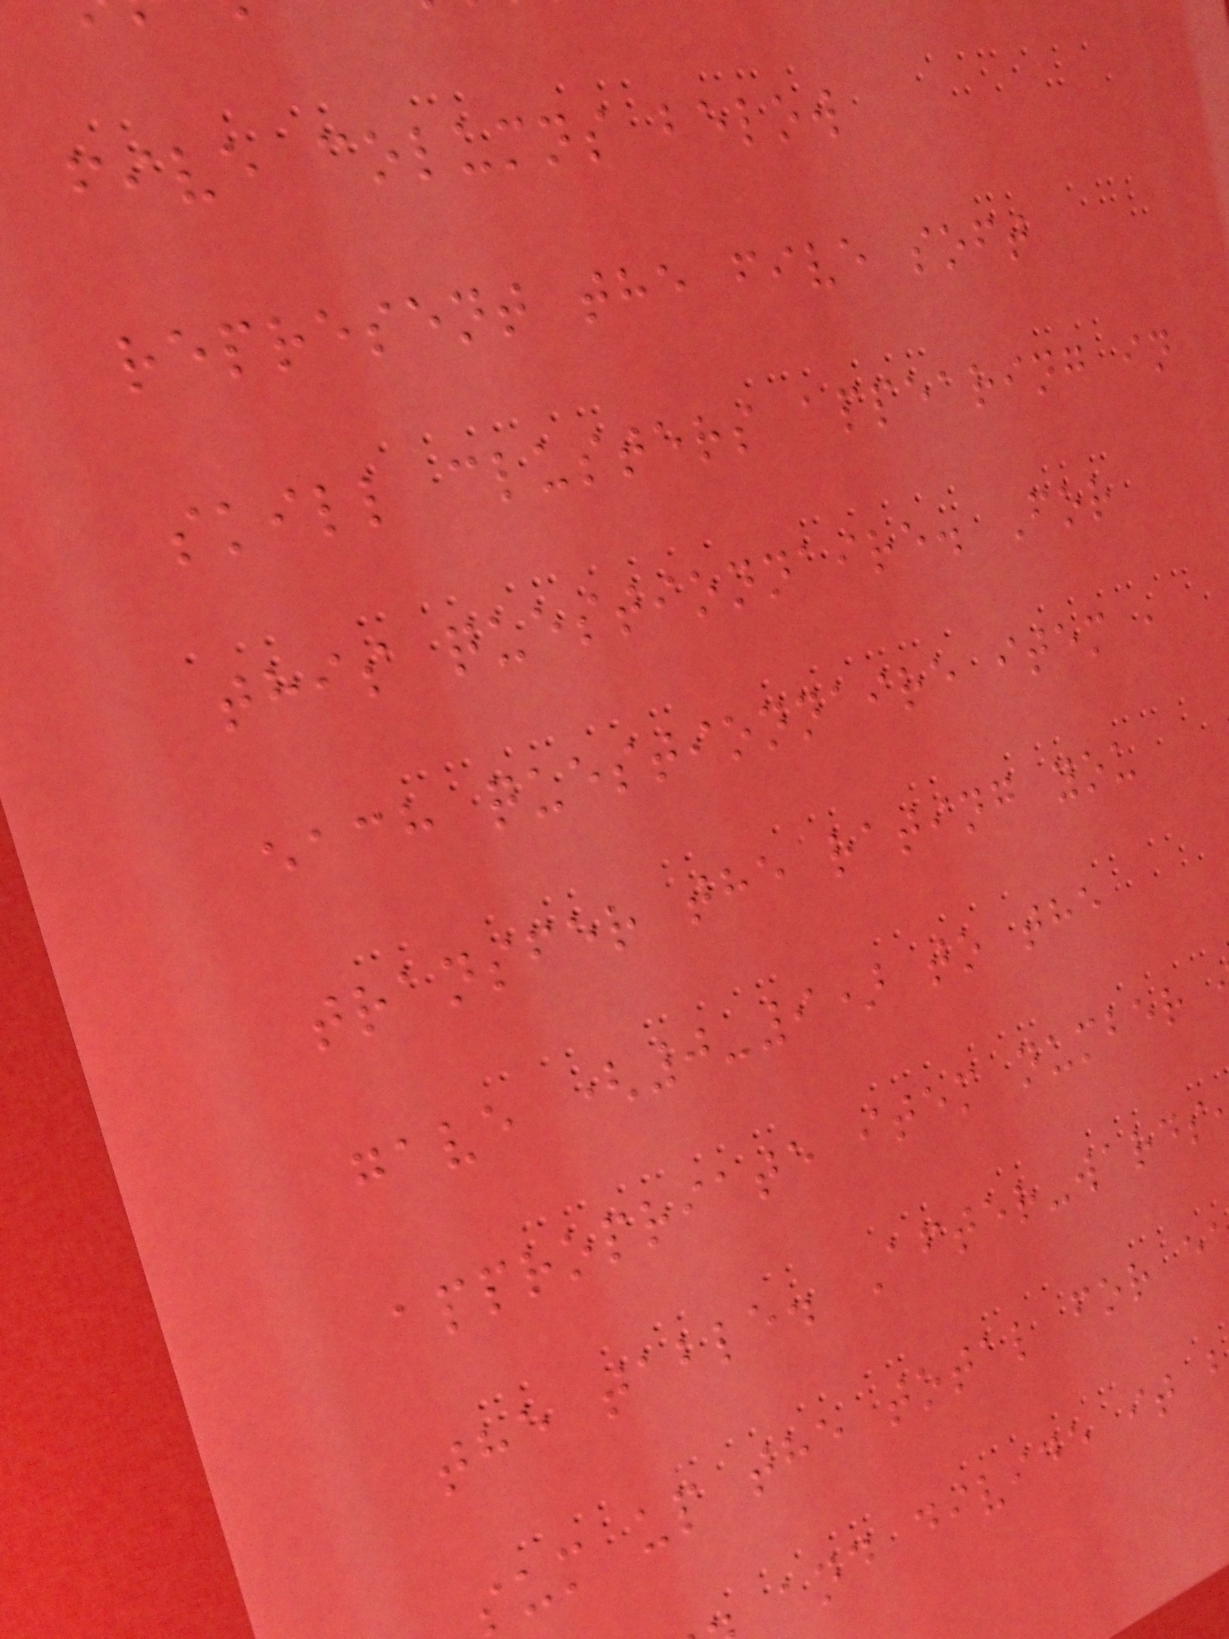five columns below
represent the five soft
skill clusters appearing in
this questionnaire. For
each questionnaire item ,
transfer the rating you
gave (0-9) to the
appropriate item number
the table. After-wards
sum up the total for e
and divide it
